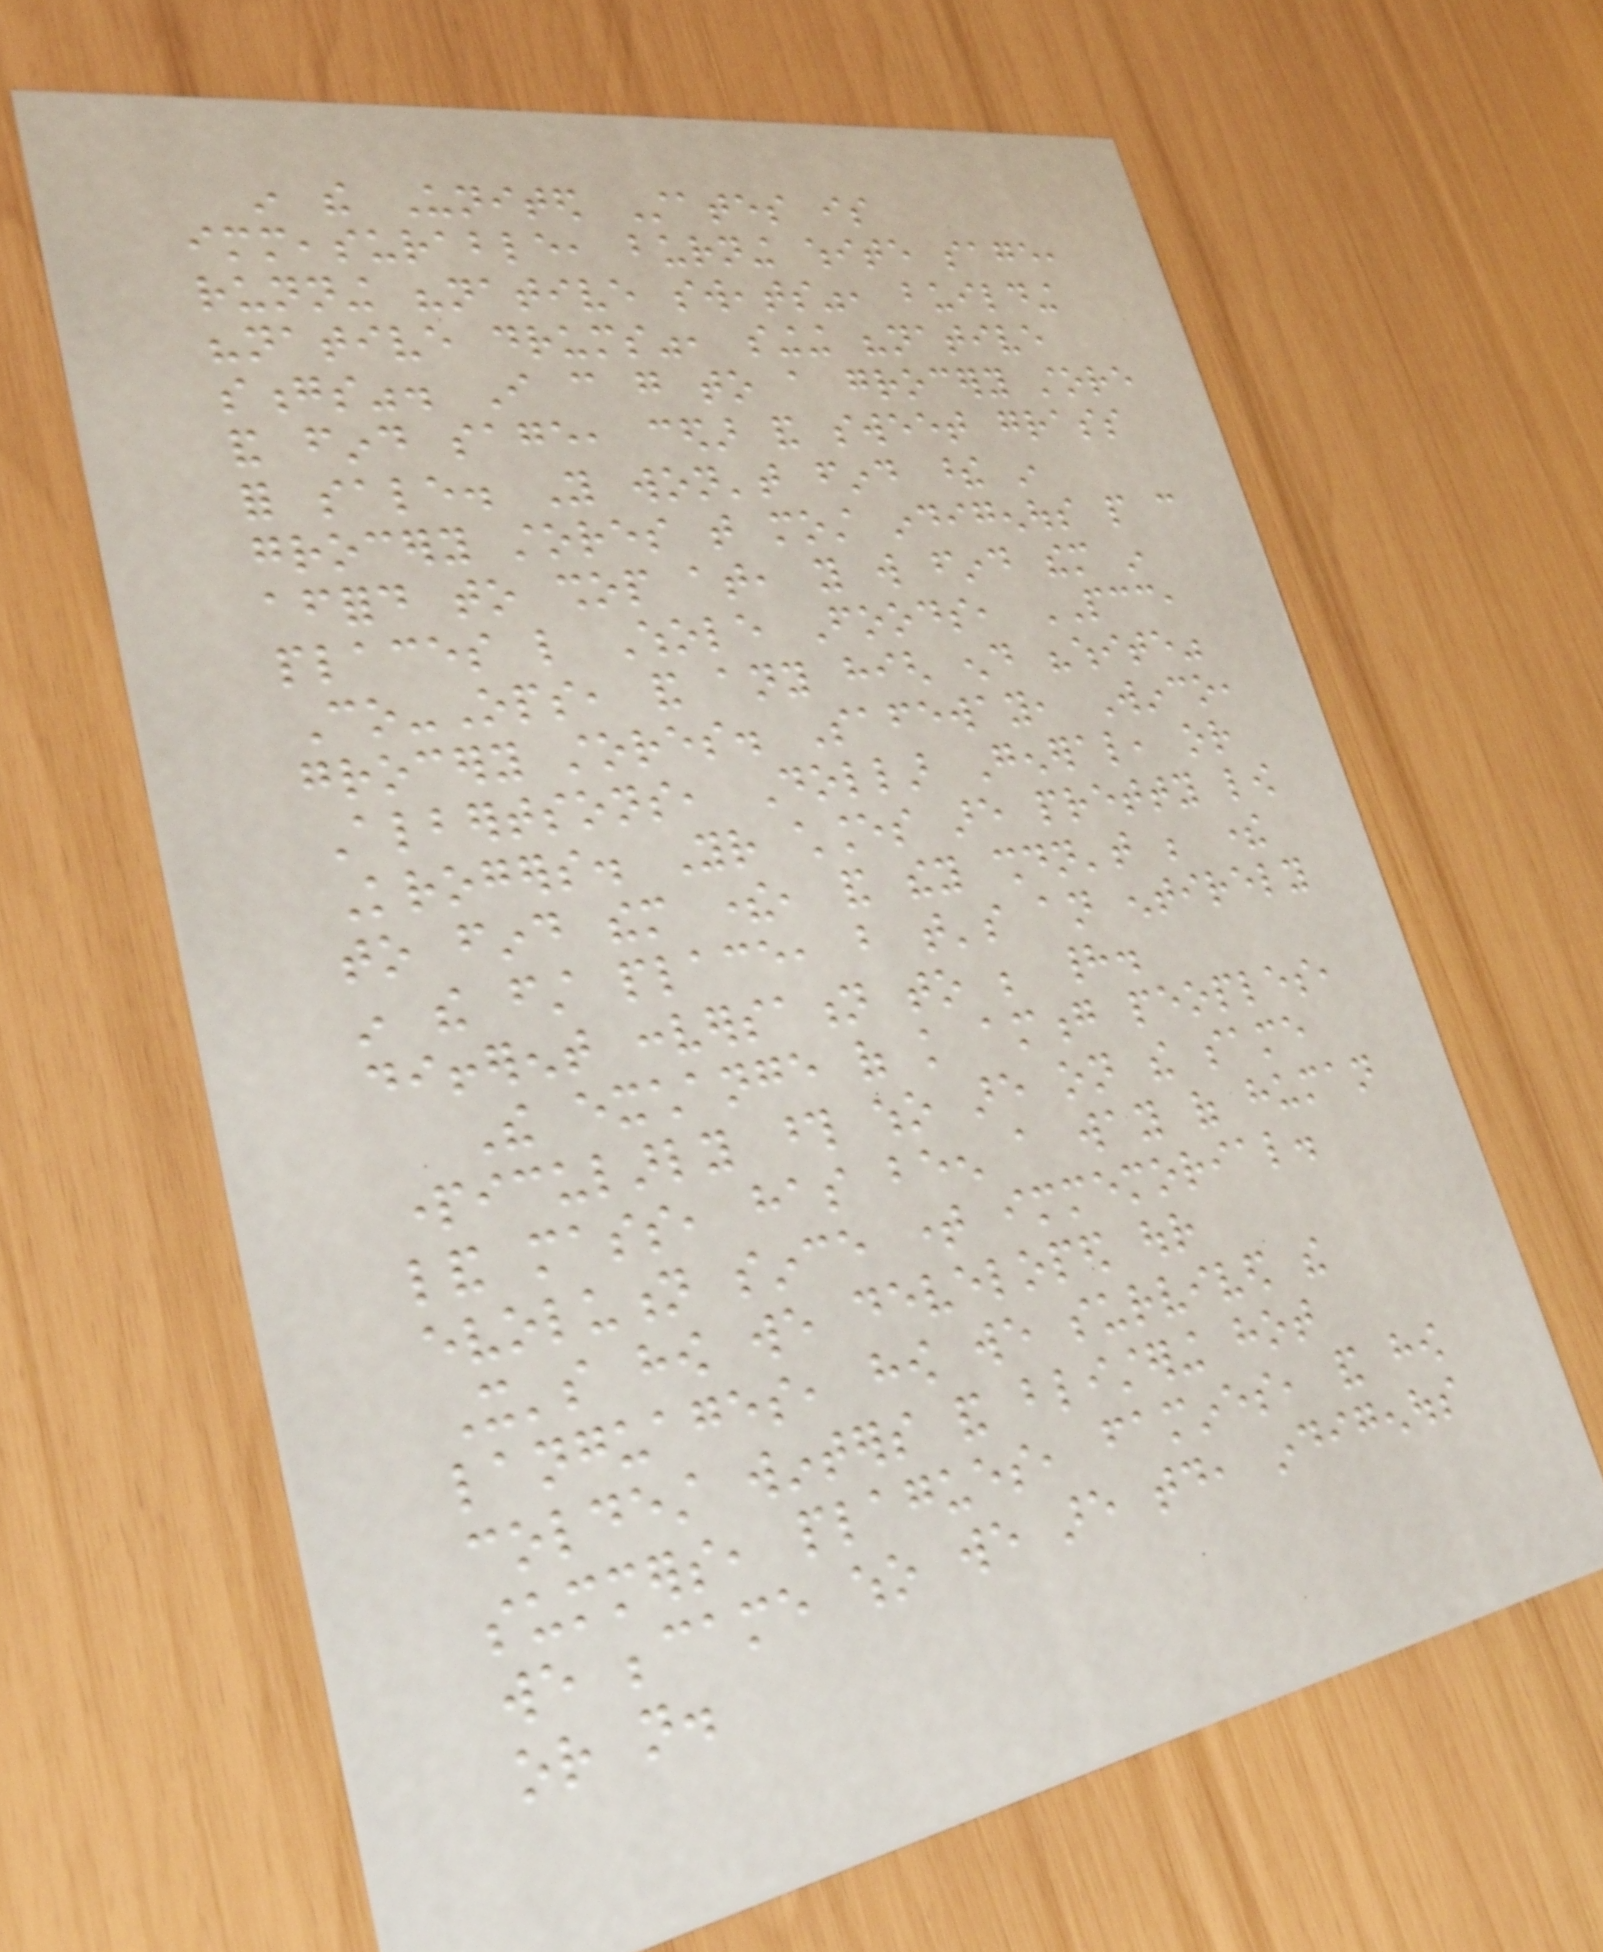in the United States is
immeasurable, burning white sage,
running "native sweats", building
"native drums", singing "native
songs". I can go to a grocery store
and find sage, cedar and sweet grass
for sale. You won't find these in
grocery stores that most indigenous people can
afford to shop at, you will find them in
places like Whole Foods, PCC,
Co-Ops, and any high end "white"
grocery stores. Safeway, Winco,
Albertsons, Dollar General, or
Krogers. Your chances are pretty low
to find them there, and they shouldn't be there
in the first place, but that's an entirely
different conversation to be had.
The exchange of knowledge among peoples,
particularly those who are on the same
land mass, has been a way of human
evolution since time immemorial.
It's how we developed our
languages, how we survived the
coldest winters and blistering hot
summers, plagues, famines, and how
we became who we are today, indigenous
or not.
